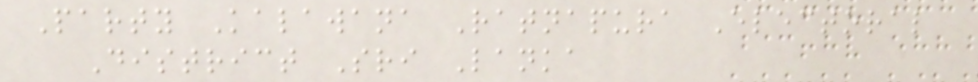Party Kalawana Ratnapura Electoral
District Sri Lanka
